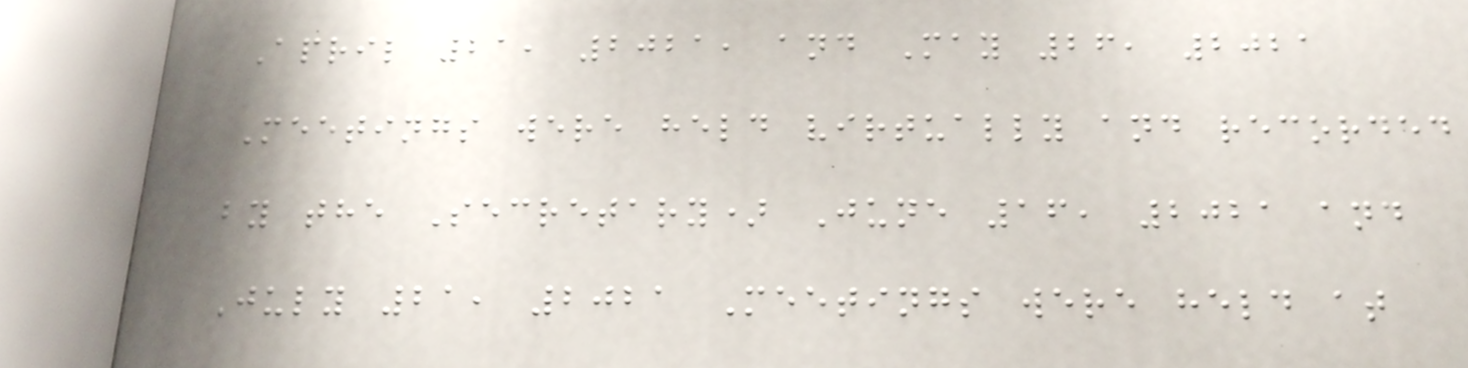April 21, 2021, and May 26, 2021
Meetings were held virtually and recorded
by the Secretary) June 16, 2021 and
July 21, 2021 Meetings were held at
